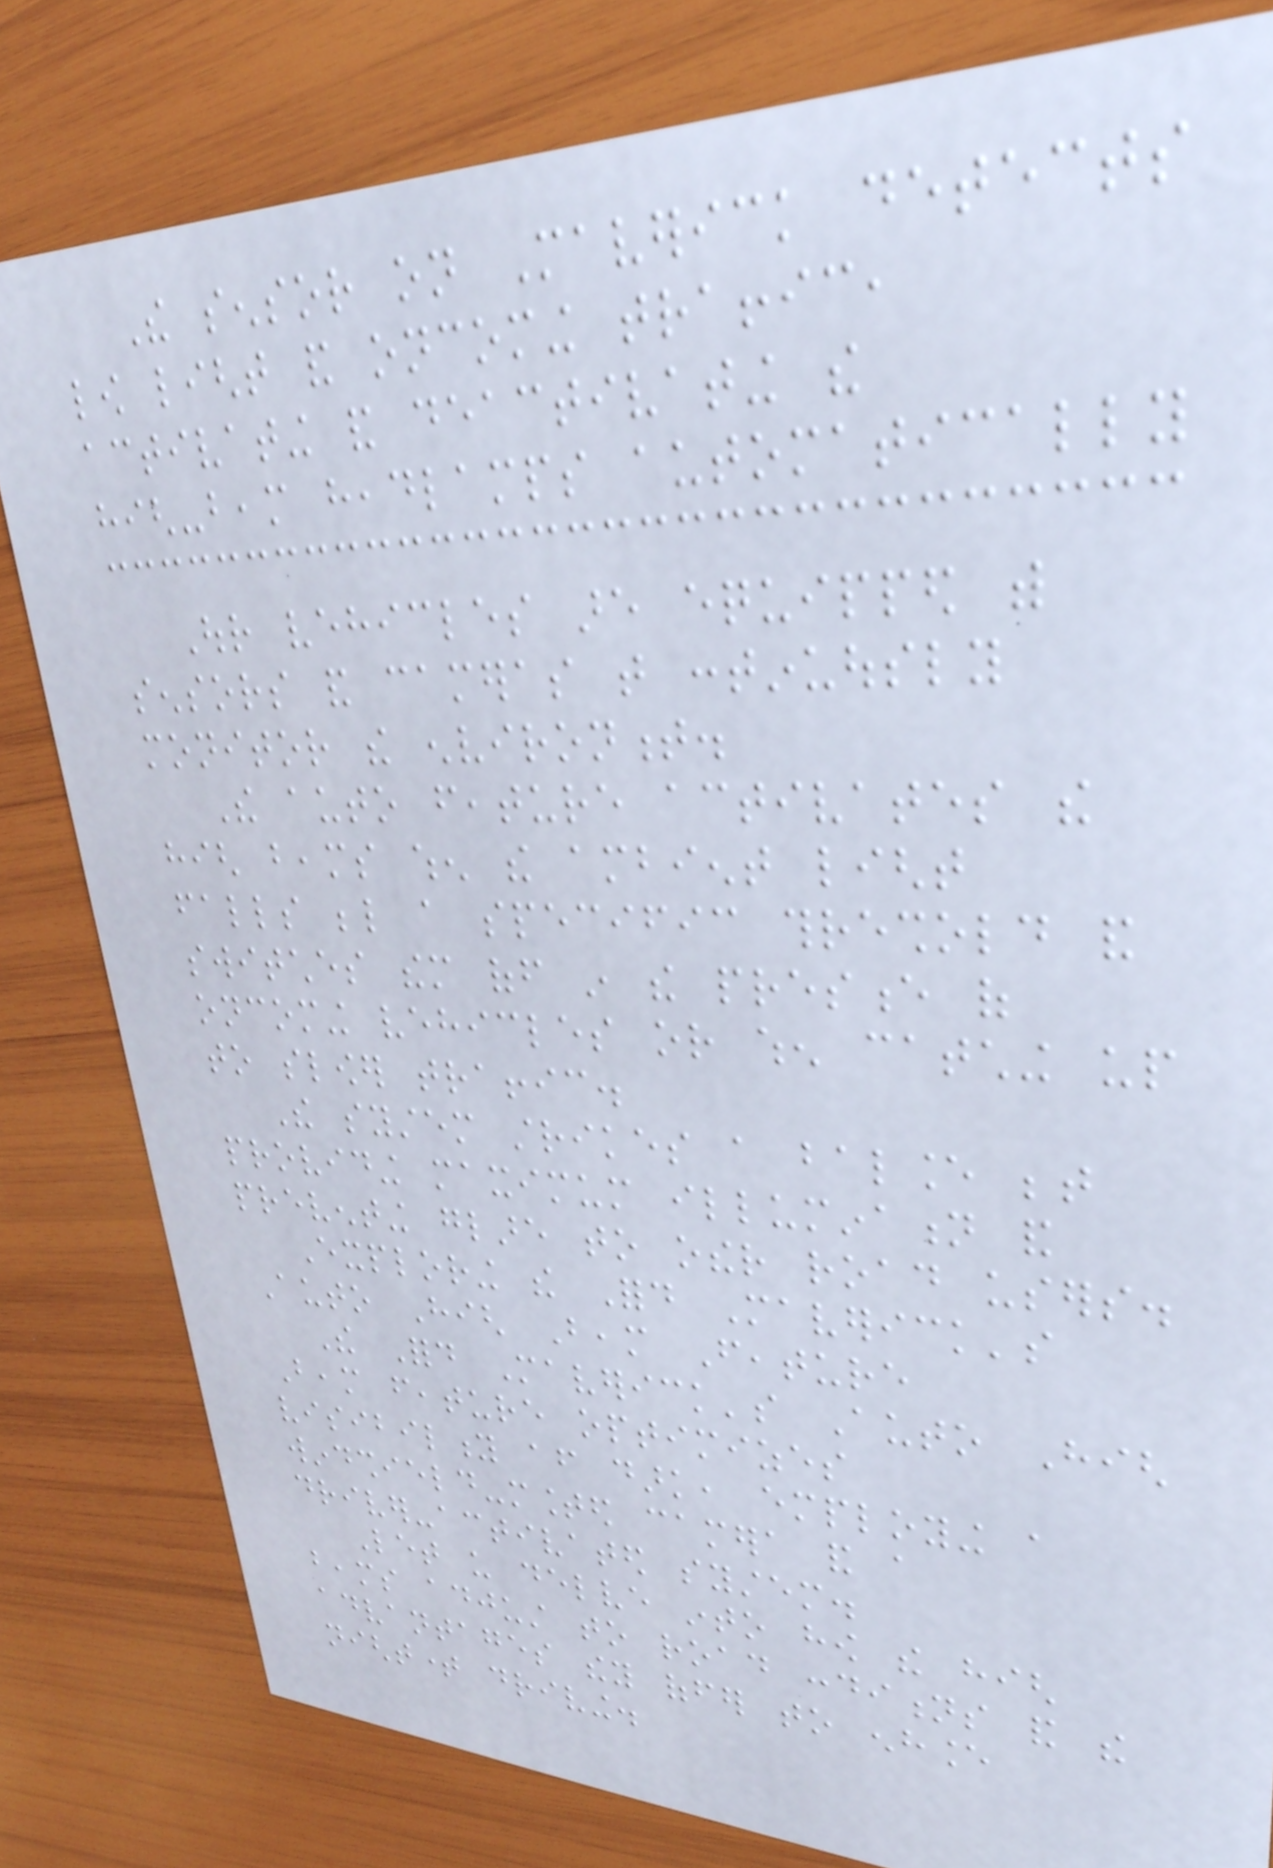The sensor on Maverick detects
low light and oncoming traffic,
activating and deactivating the
high-beam headlamps automatically
Our vehicles are equipped with
sensors and cameras that continuously
monitor the environment.
The auto feature activates the
high beams when the ambient light
falls below a specific threshold and
switches them off in the presence of
oncoming vehicles or when catching up
to slower traffic.
The system strikes a balance between
providing maximum illumination and
preventing glare to other road users.
Exploring the Ford Maverick's
Auto High Beam Feature
The Ford Maverick's Auto High
Beam feature optimizes
visibility after dark, employing a
windshield-mounted camera and a
driver-activated system.
Let us delve into how the high
beams adjust to road conditions and the
advantages they offer to enhance
nighttime driving.
